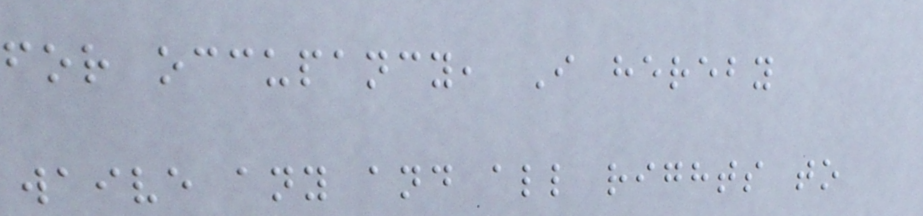for occupancy, I hereby
waive any and all rights to
